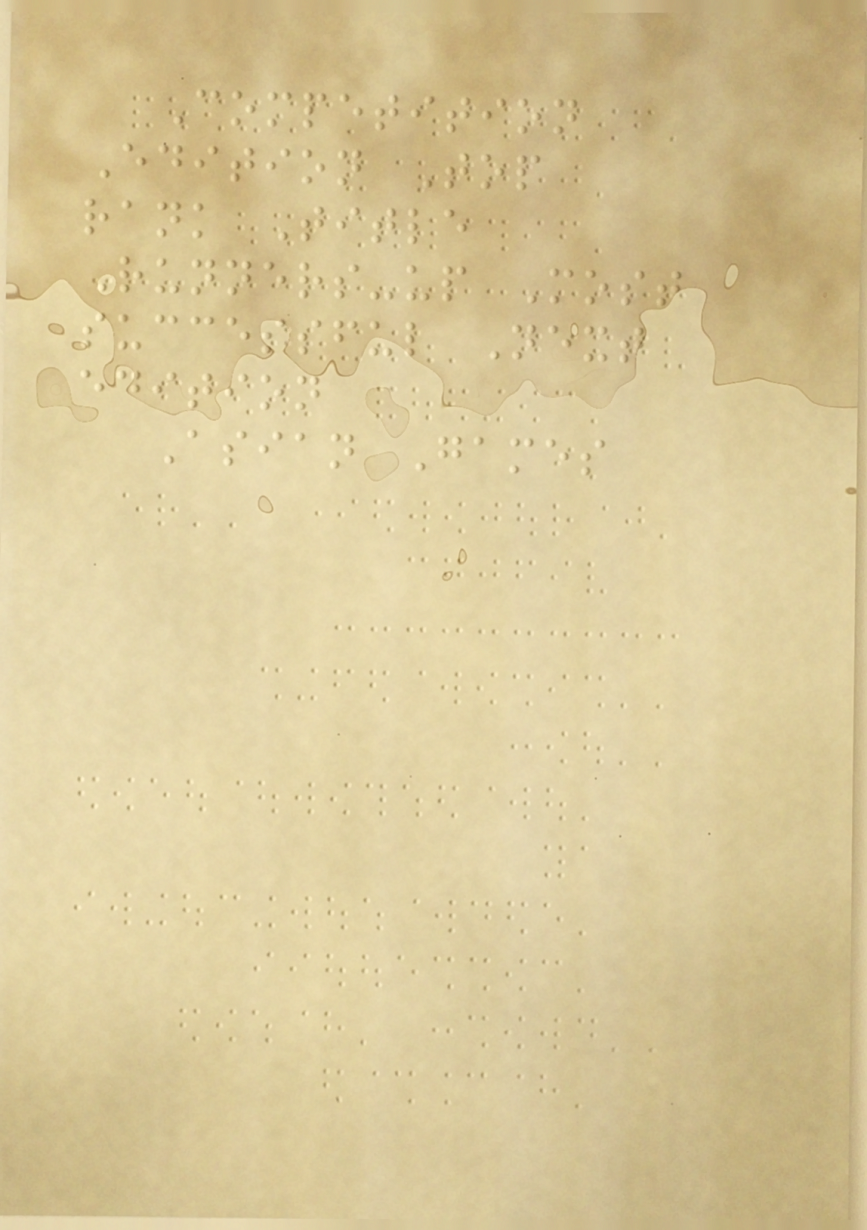Competition
Edition Top
rank Title
Runners-up Most
successful Next
edition
Asian Games
